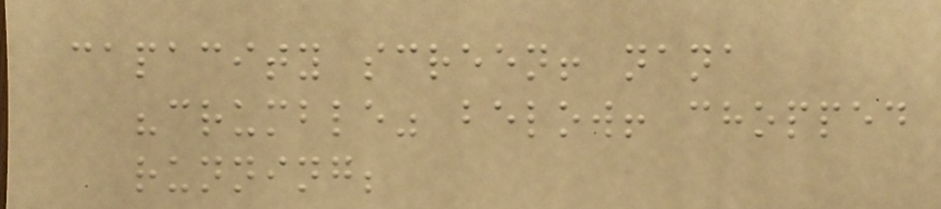capacity screen! nana
"crumble" below! chopped
running;
